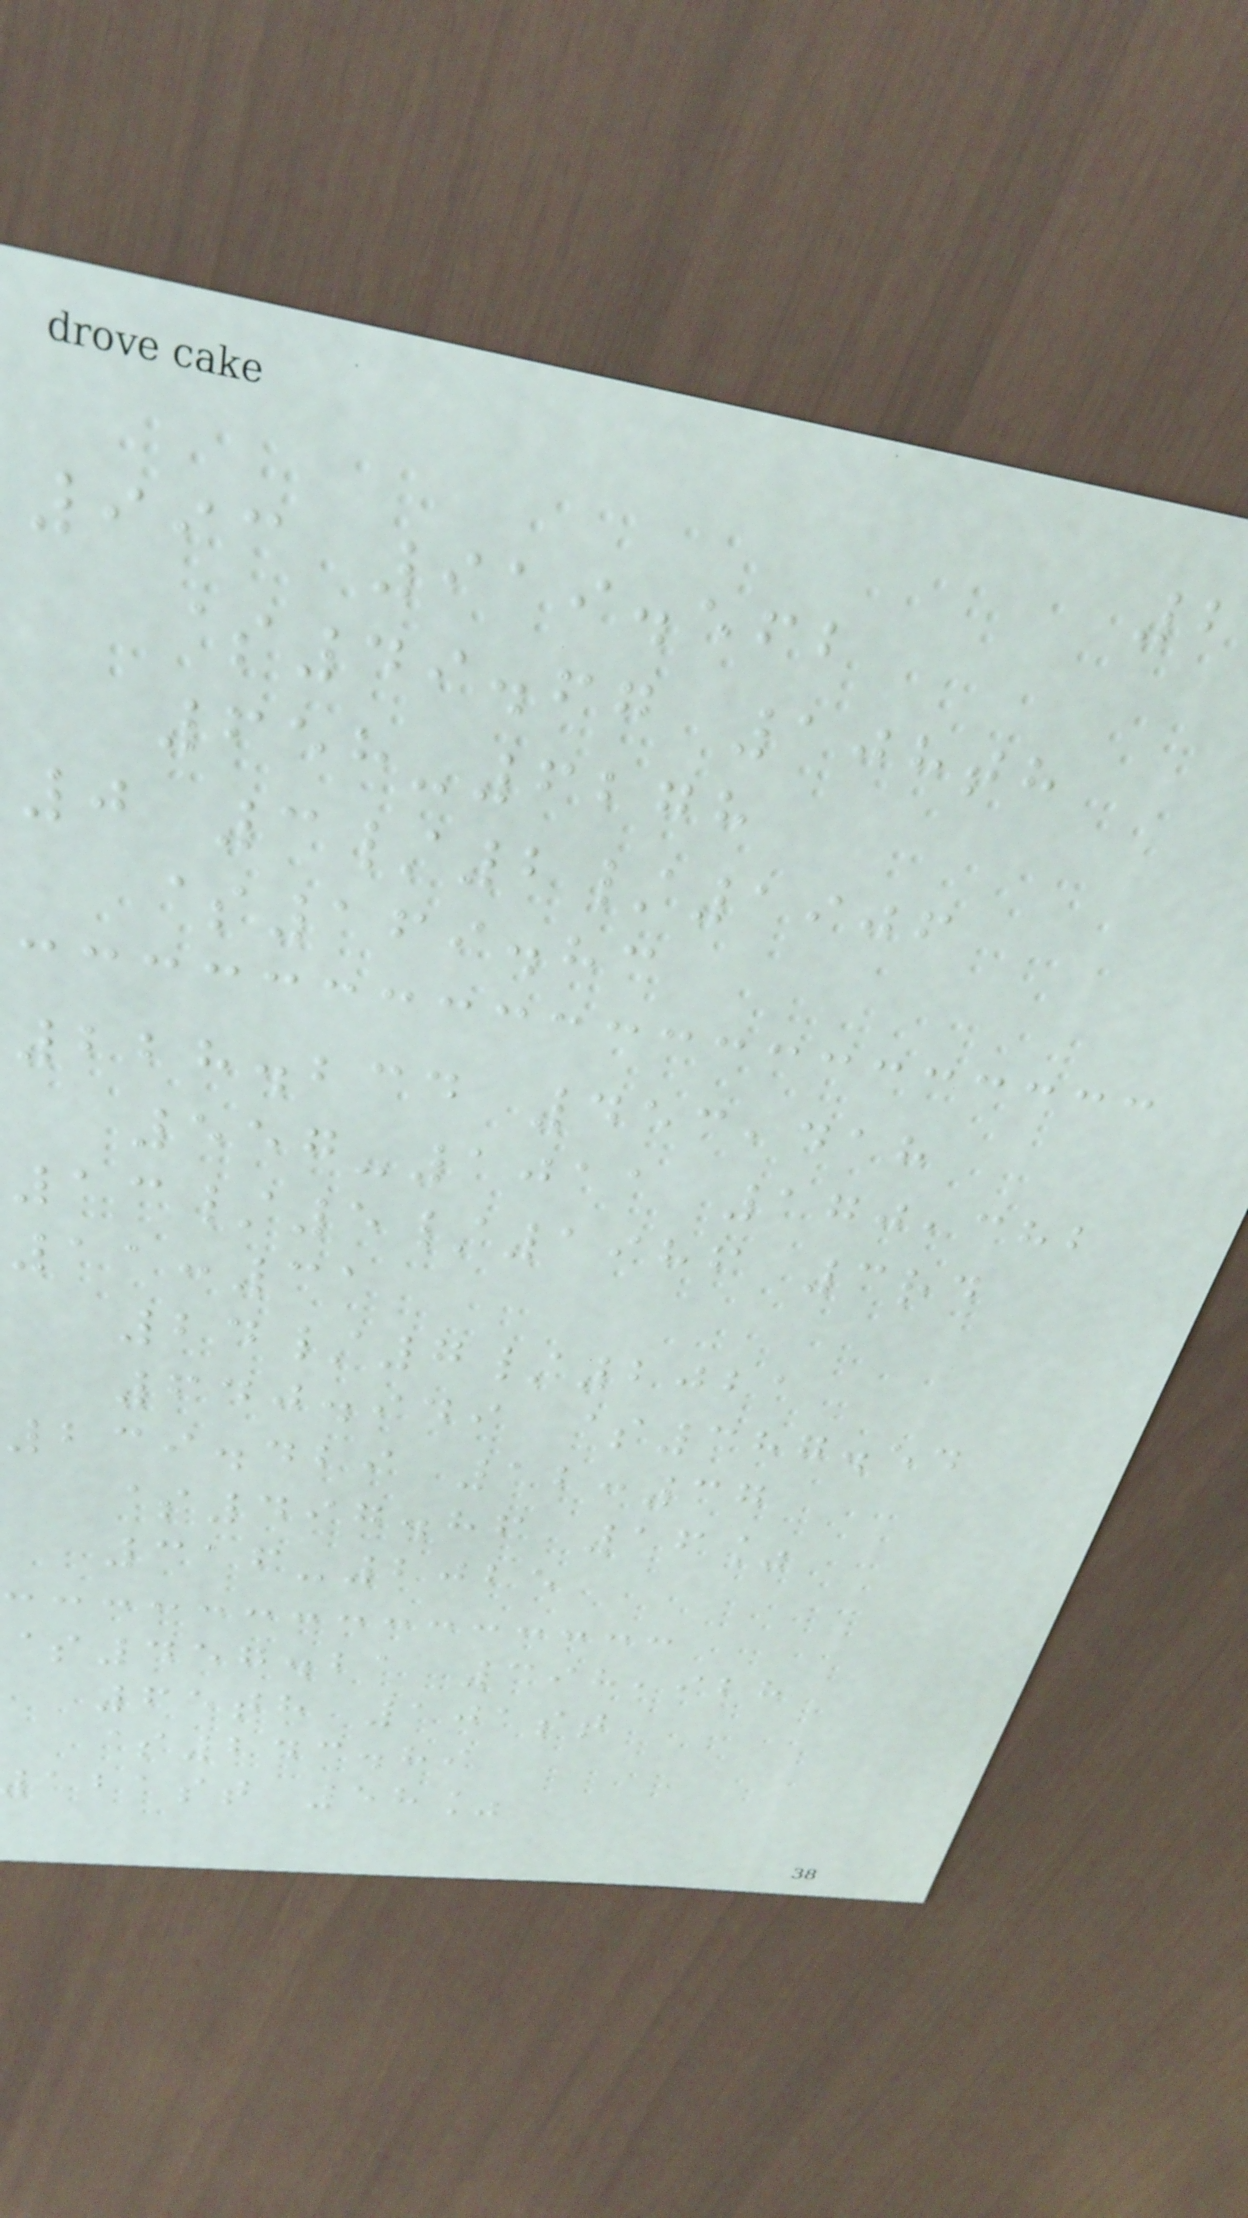993 919.562
$49.67 108th
658-6278
0 3/2/1906
$169.83
228.234 453,418
557-1011 170,382
13/5/1986 3rd
11:31
24/7/2021
640.949 $387.54
239.429 12:37
$497.86 16%
316-2025
$457.21 398,928
65th 101st
$243.89
abast 58%
